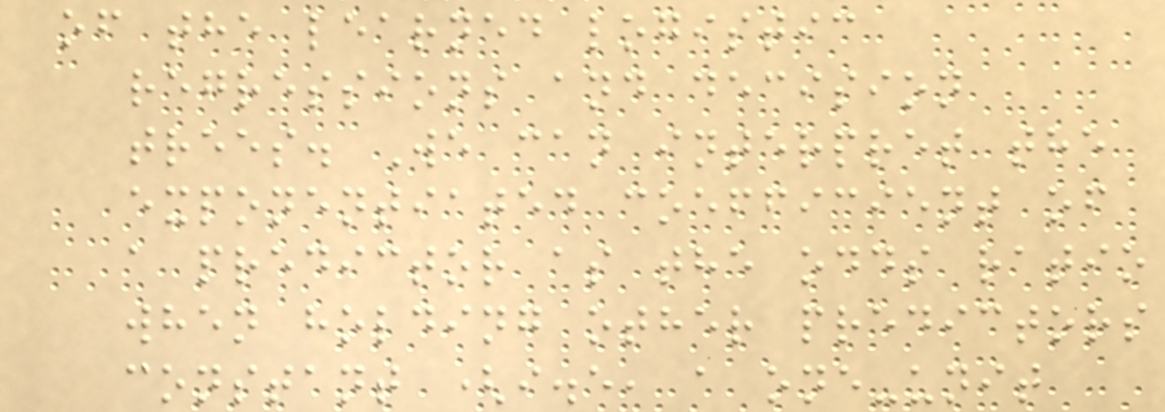of the learned logistic
regressions and decision
trees. We can interpret the
exponentiated coefficient of
a predictor as the odds ratio
when holding other predictors
constant (i.e, a one-unit
